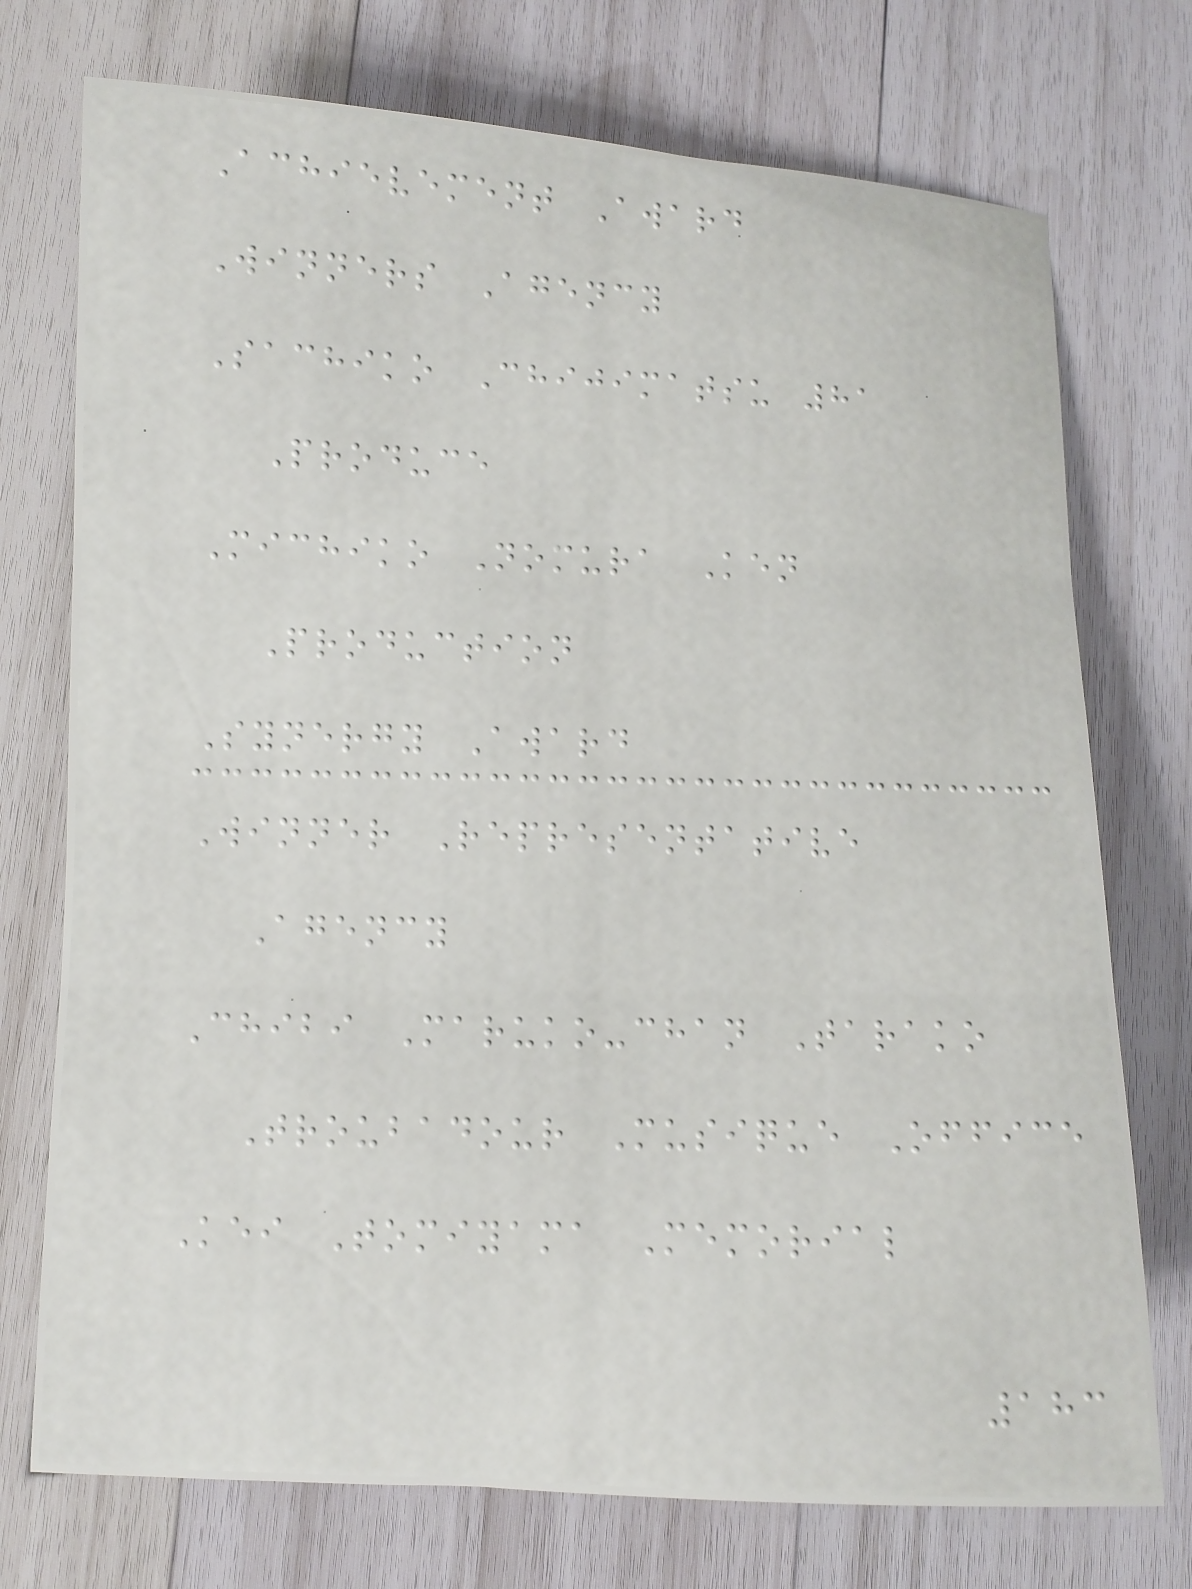Achievement Award
Winners Agency
Sachiko Chijimatsu 81
Produce
Michiko Nomura Ken
Production
Synergy Award
Winner Representative
Agency
Chibi Maruko-chan Tarako
Troubadour Musique Office
Kei Tomiyama Memorial
183
